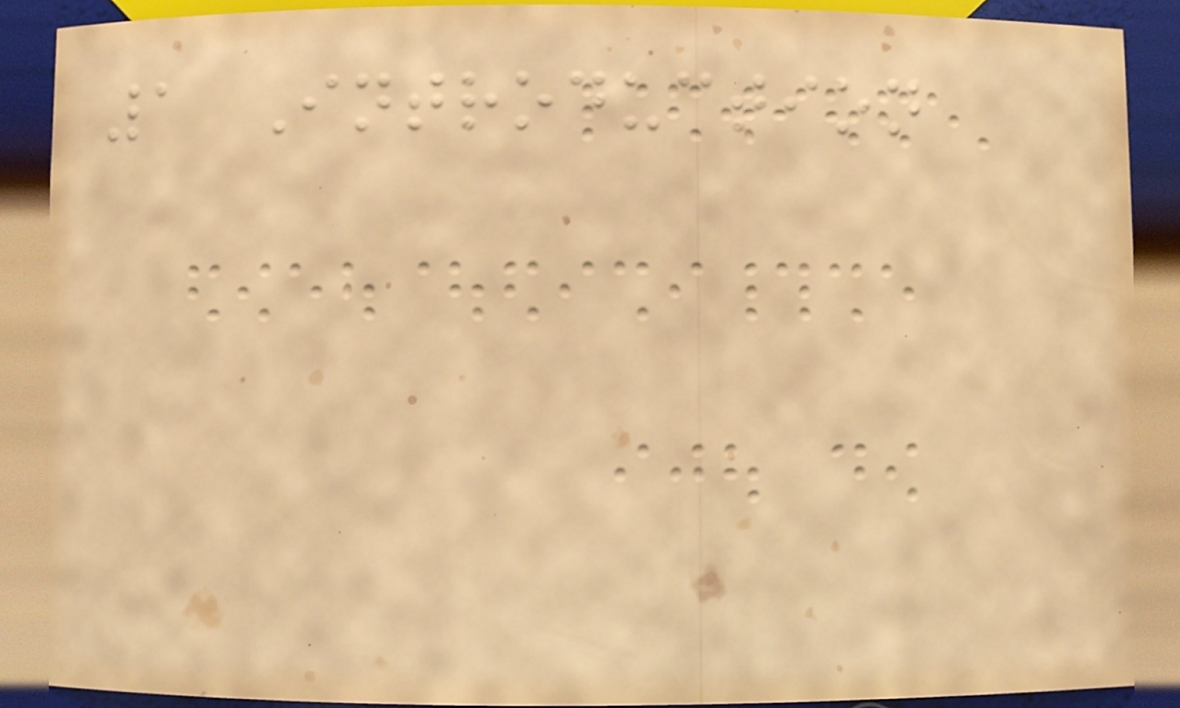1 Introduction
